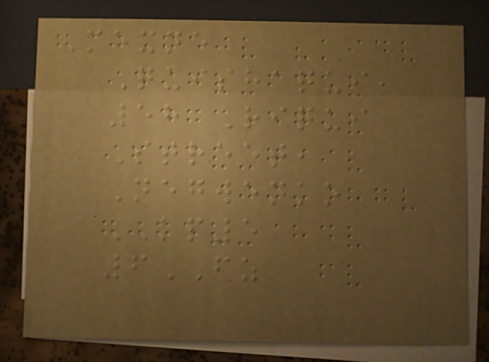Mexne
Quishaqui,
58 Riqui
Street,
Negwenko
KP5
6FZ
